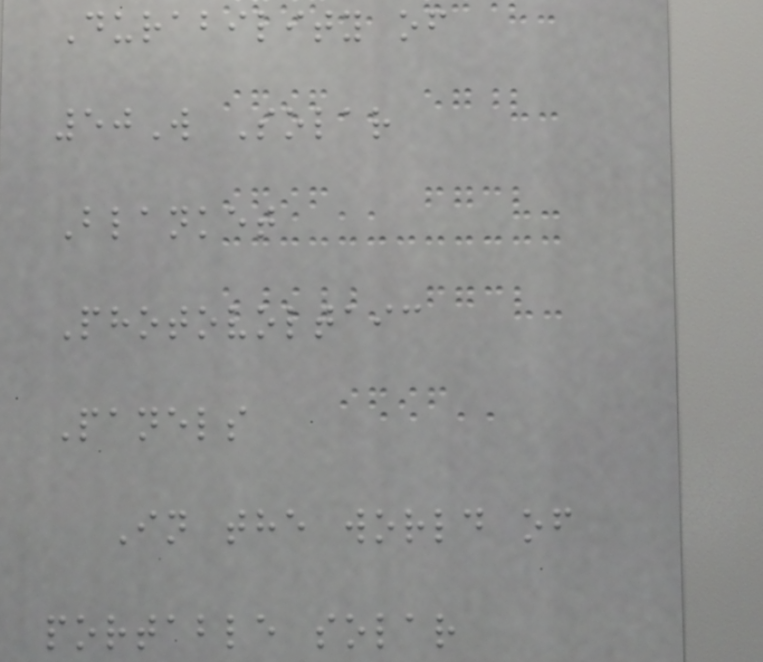Durability of
50W Solar
Blanket
Photovoltaic
Panels
In the world of
portable solar
